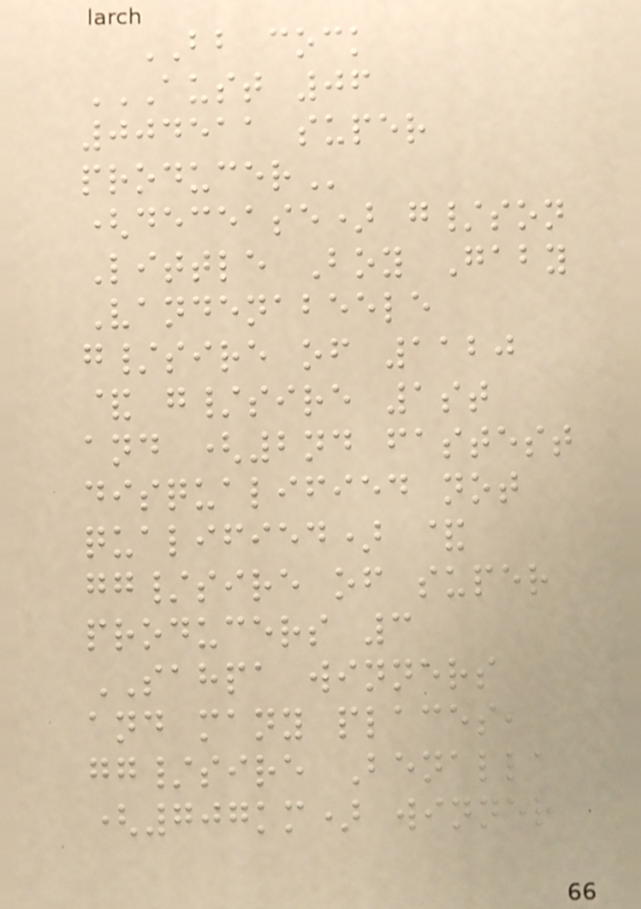BB cock
AUST 06
004511 SUPER
PRODUCER
(decease) g/son
Little Boy Gaby
Vandenabeele
g/sire of 1120
& g/sire 1st
and (2nd fastest
disqualified not
qualified) &
gg/sire of super
producers 3
SAHPA winners
and many places,
gg/sire Benalla
(707km) winner
